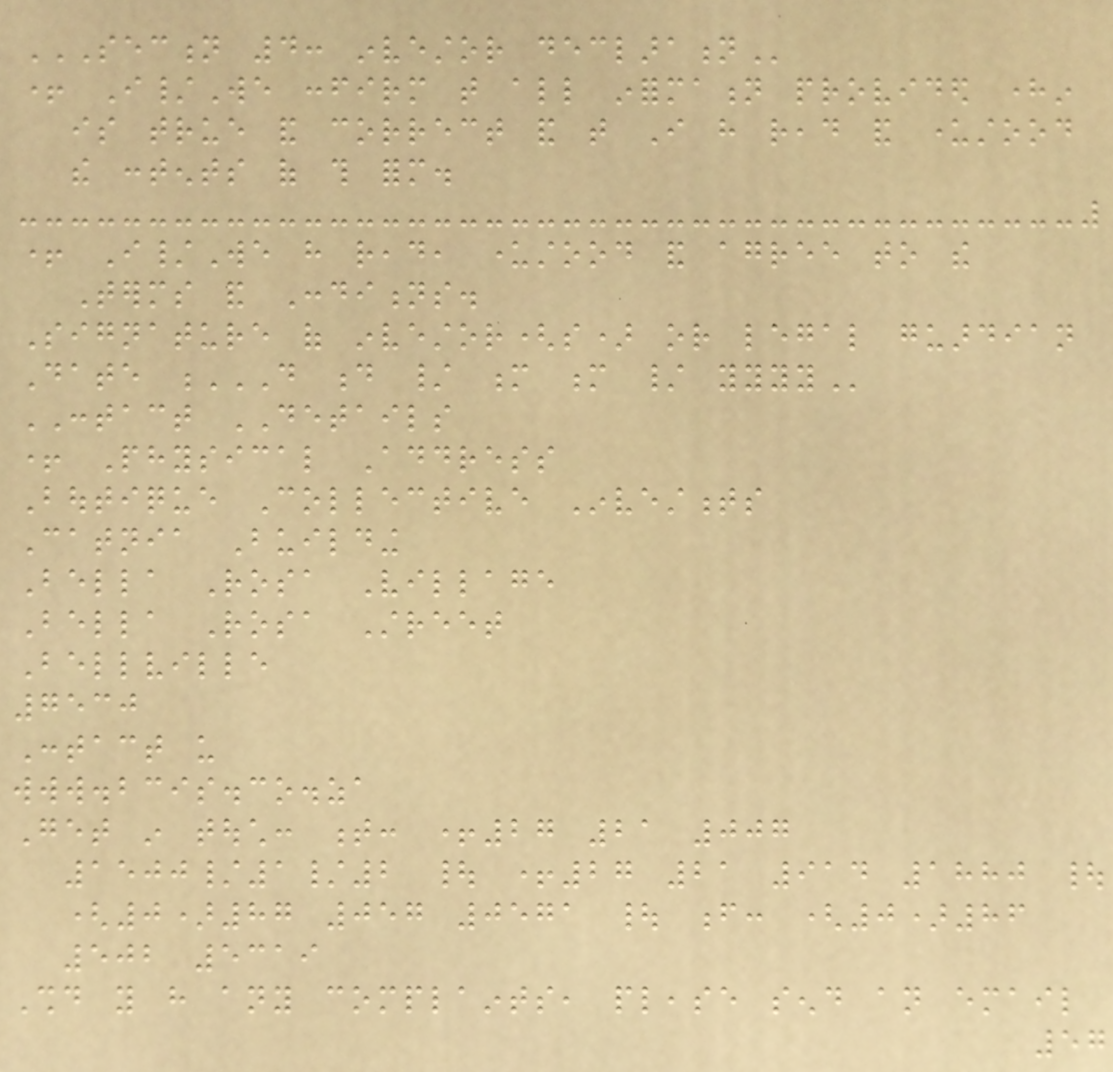SECTION 4: INVESTOR DECLARATION
+ I/We confirm that all information provided herein
is true and correct and that I have read and understood
the contents of this form.
+ I/We have read, understood and agree to the
Terms and Conditions.
Signature of investor(s) or legal guardian
Date D D / M M / YYYY
CONTACT DETAILS
+ Physical Address
Boutique Collective Investments
Catnia Building
Bella Rosa Village
Bella Rosa Street
Bellville
7530
Contact us
www.bcis.co.za
Get in touch: t: +27 21 007
1500/1/2 | +27 21 914 1880 |
(0)87 057 0571 | f: (0)86
502 5319
Should you have any complaints, please send an email
57
